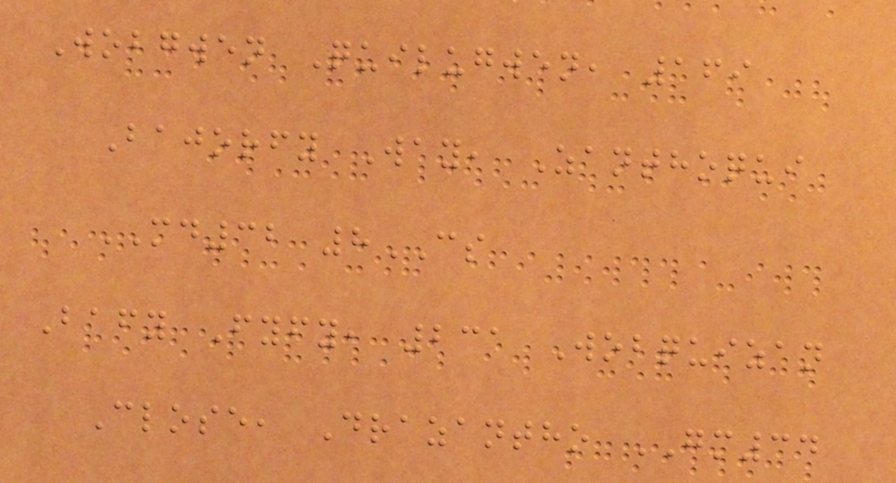Wobgwen Quilugwen, 169
Bajorfy Way, Zanthoqui
MD32 8CS
Bafy Fyfy, 231 Wobquizan
Close, Drazantho GM34
